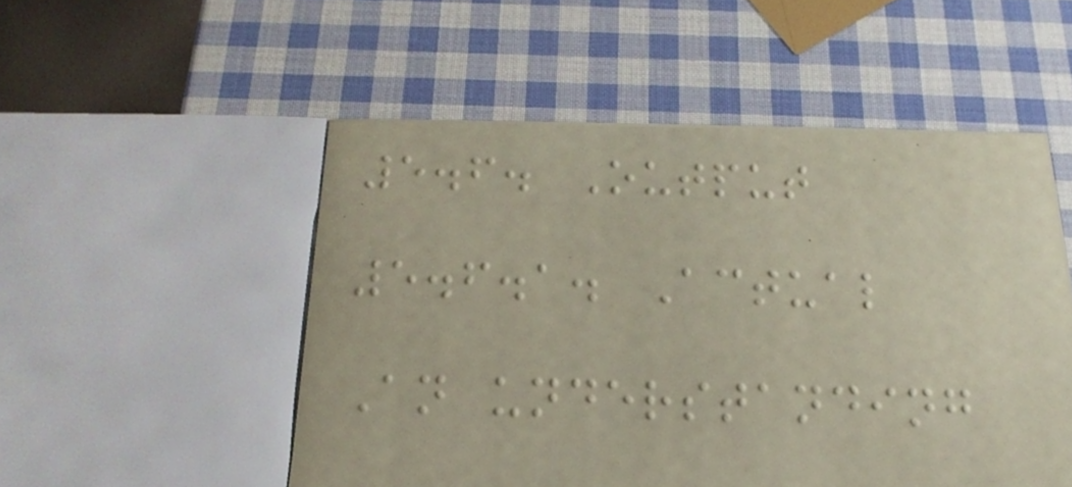5.6. Output
5.6.1. Actual
An understanding
